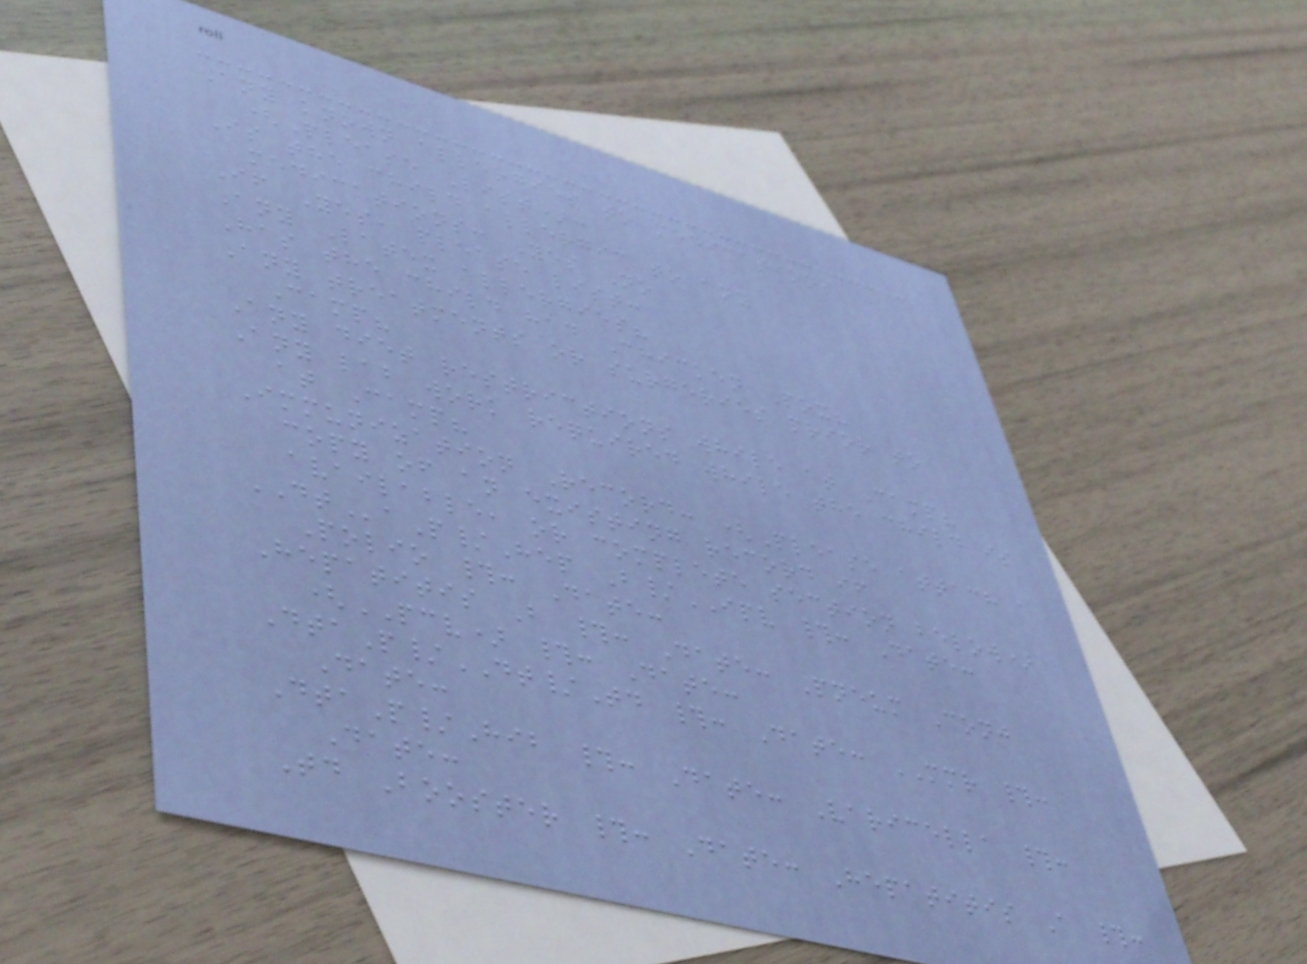Any known allergies to medications
(Please List):
Is the child allergic to any
medications: Yes No
If Yes, please list:
Any Latex allergies?
Has the child had Chicken Pox?
Any treatments or surgeries prior to
Camp?
Any diet restrictions while at Camp?
Any lab work required while the child is
at Camp?
Immunization Record: (Please attach a
copy of an existing record if
available, or complete section below)
DTaP/Hep B/IPV #: Date:
Polio #: Date:
Hepatitis B #: Date: Pneum Conj
(PCV) #: Date:
DtaP/DT/Td #: Date: MMR #:
Date:
DtaP/Hib #: Date: Varicella #:
Date:
Td Booster #: Date: Hepatitis A #:
